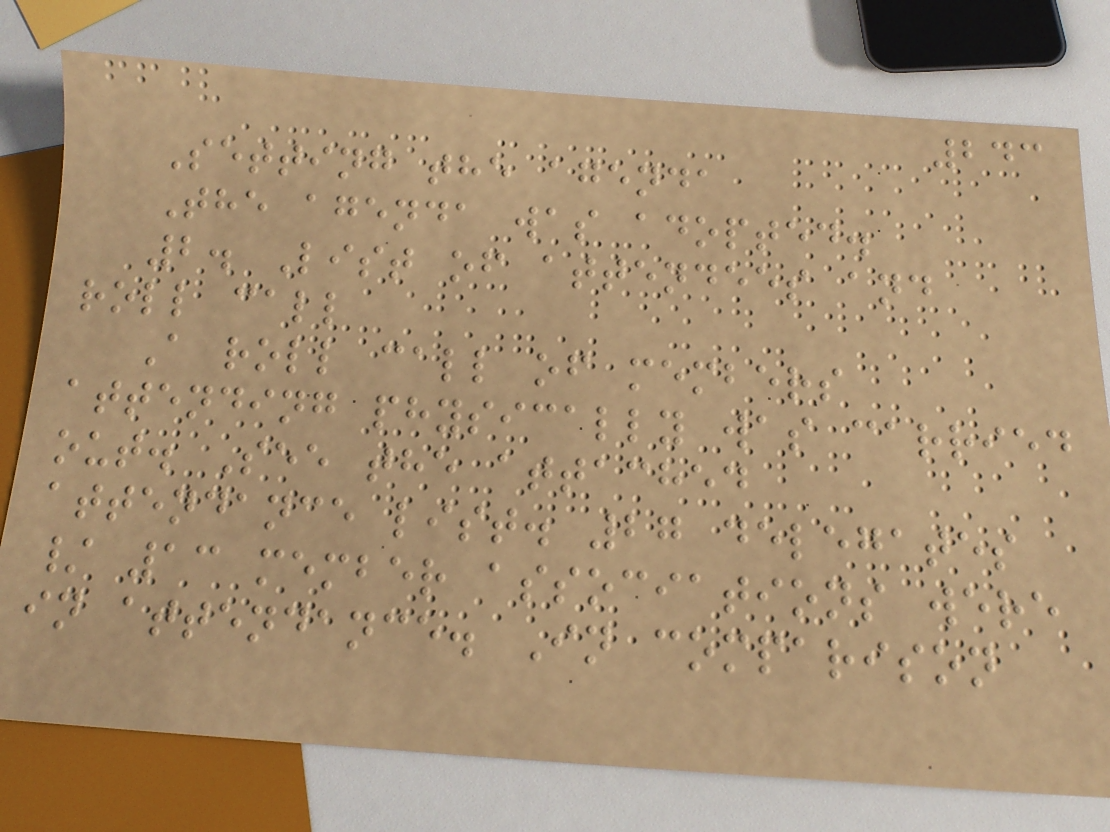243
Setting the agenda
The agenda was adopted.
2. List of attendees and
roll call
A roll call of members
attending physically was carried
out. See the attached
attendance list. 27 delegates
/ 13 member associations were
in attendance. In comparison
